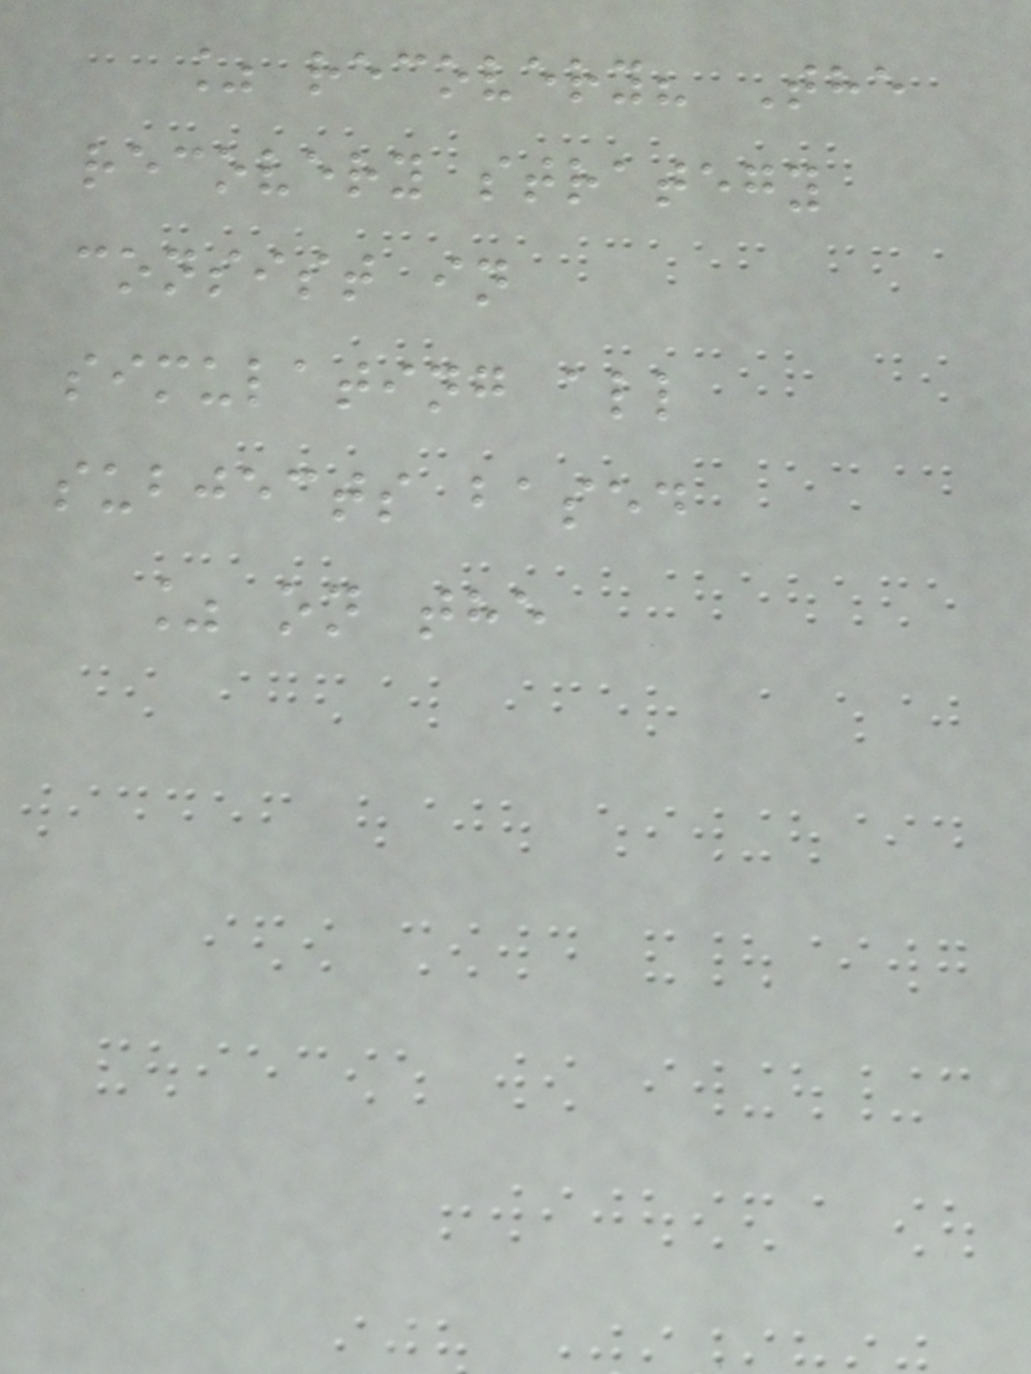% recovery? The
recovery strategy
consist in
simulating all
subjects based
% on the
